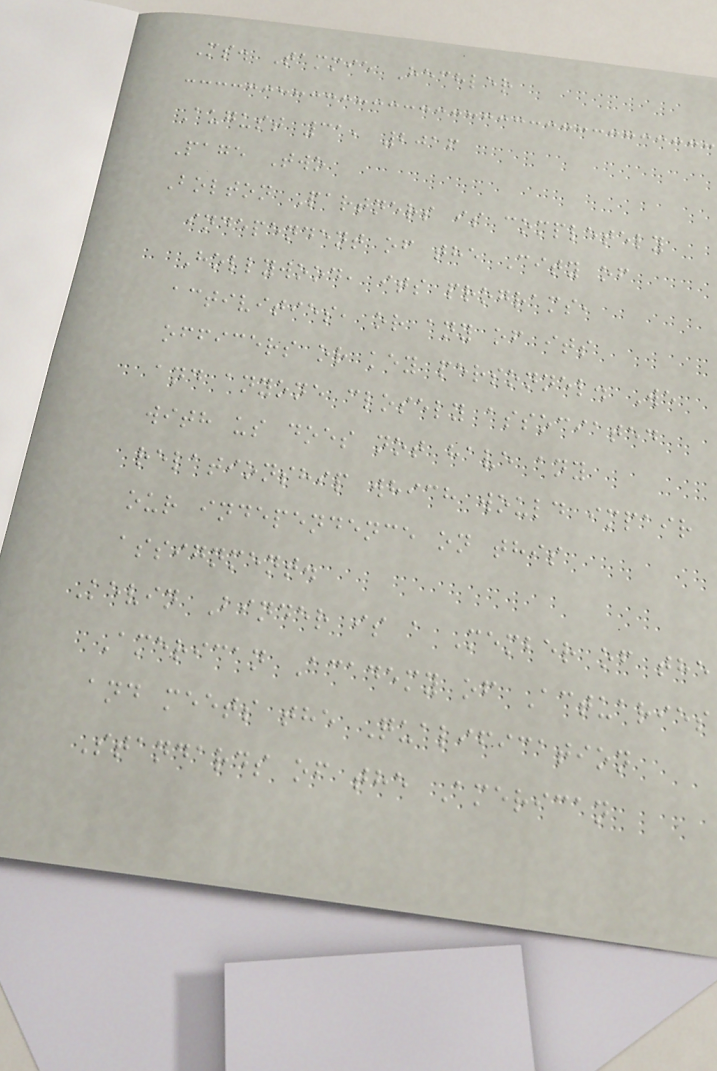Ms. Tammie Hechler
August 31, 2016
Page Two
Bolton Partners is completely
independent of the City of
Hollywood, its programs,
activities, or any of its
officers or key personnel. We
and anyone closely associated
with us does not have any
relationship which would impair
our independence on this
assignment.
Kevin Binder is a Member of the
American Academy of Actuaries
and meets the Qualification
Standards of the American
